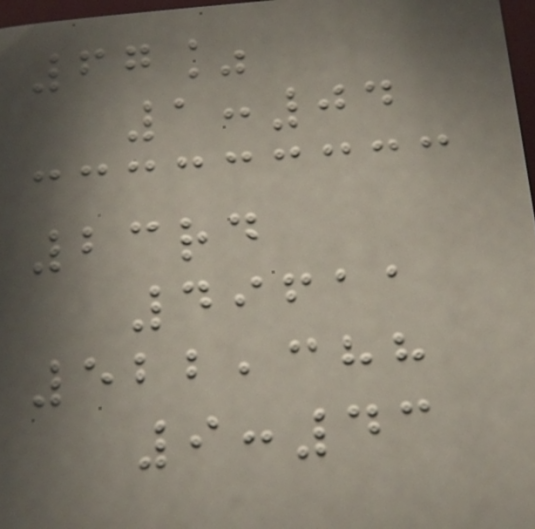67%
1:04
23rd
49611
522,388
9:43
